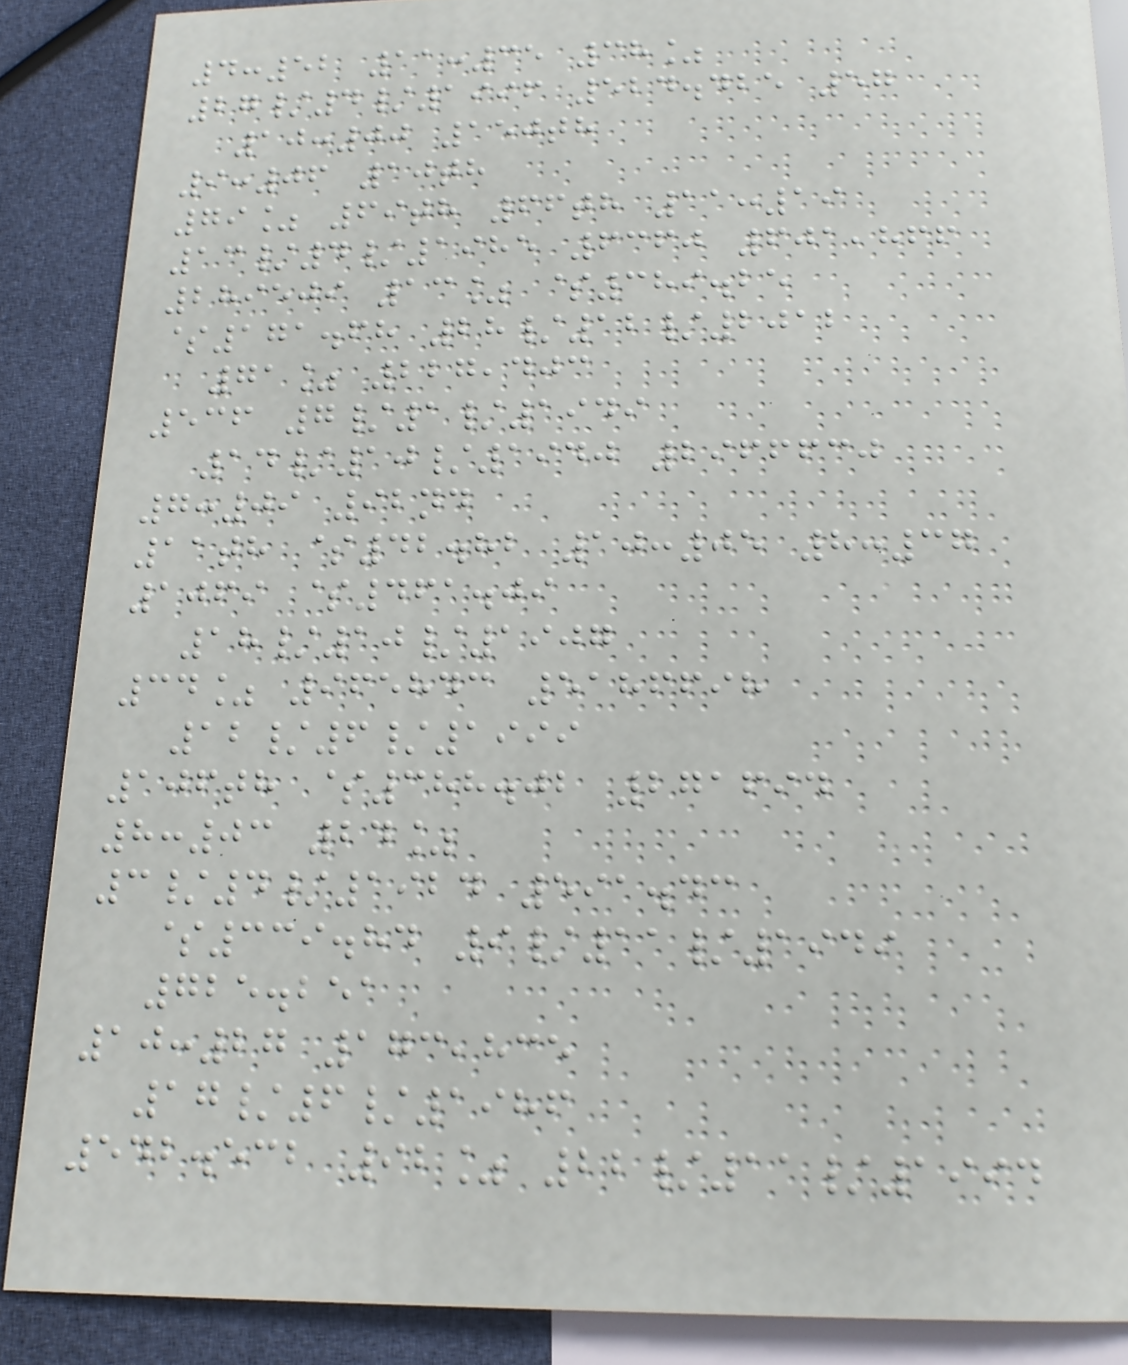4:52 11:35 38%
27/4/1996 524.425 57
10:00 150th
9:06 10th
79% 69th 66th 11:19
13/4/1985 6360 601,866
289509 13% $389.25
$171.68 28/12/2012
71% 227,403
536 7/1/1949
14/10/1940 2966630
7:09 92nd
11th $42.82 10:05 8:37
1069 $461.09
18/10/1907
34% 965843 5186698
12/6/1999
106th $388.02 271694
8:03 24%
3/4/1924 591.43
$339.84 9/11/1949
725.251
10:27 173,835
17/6/1986
542.532 92% 22/11/1994
